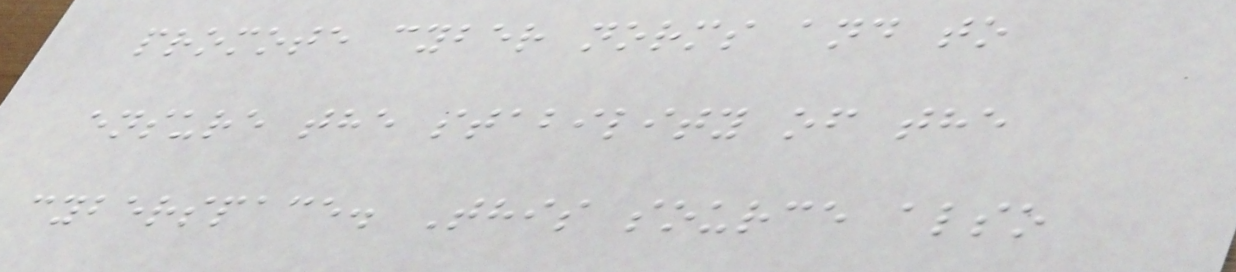promote cyber norms and to
ensure the stability of the
cyberspace. This source also
